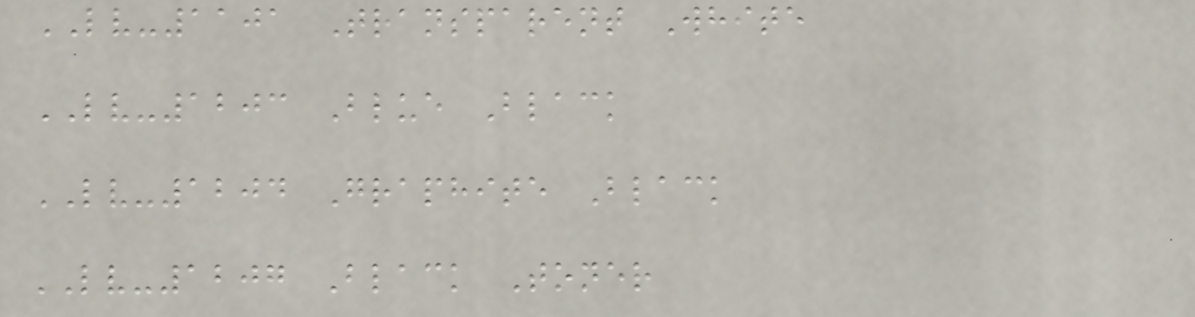LV-1101 Transparent White
LV-1203 Blue Black
LV-1204 Graphite Black
LV-1207 Black Toner
